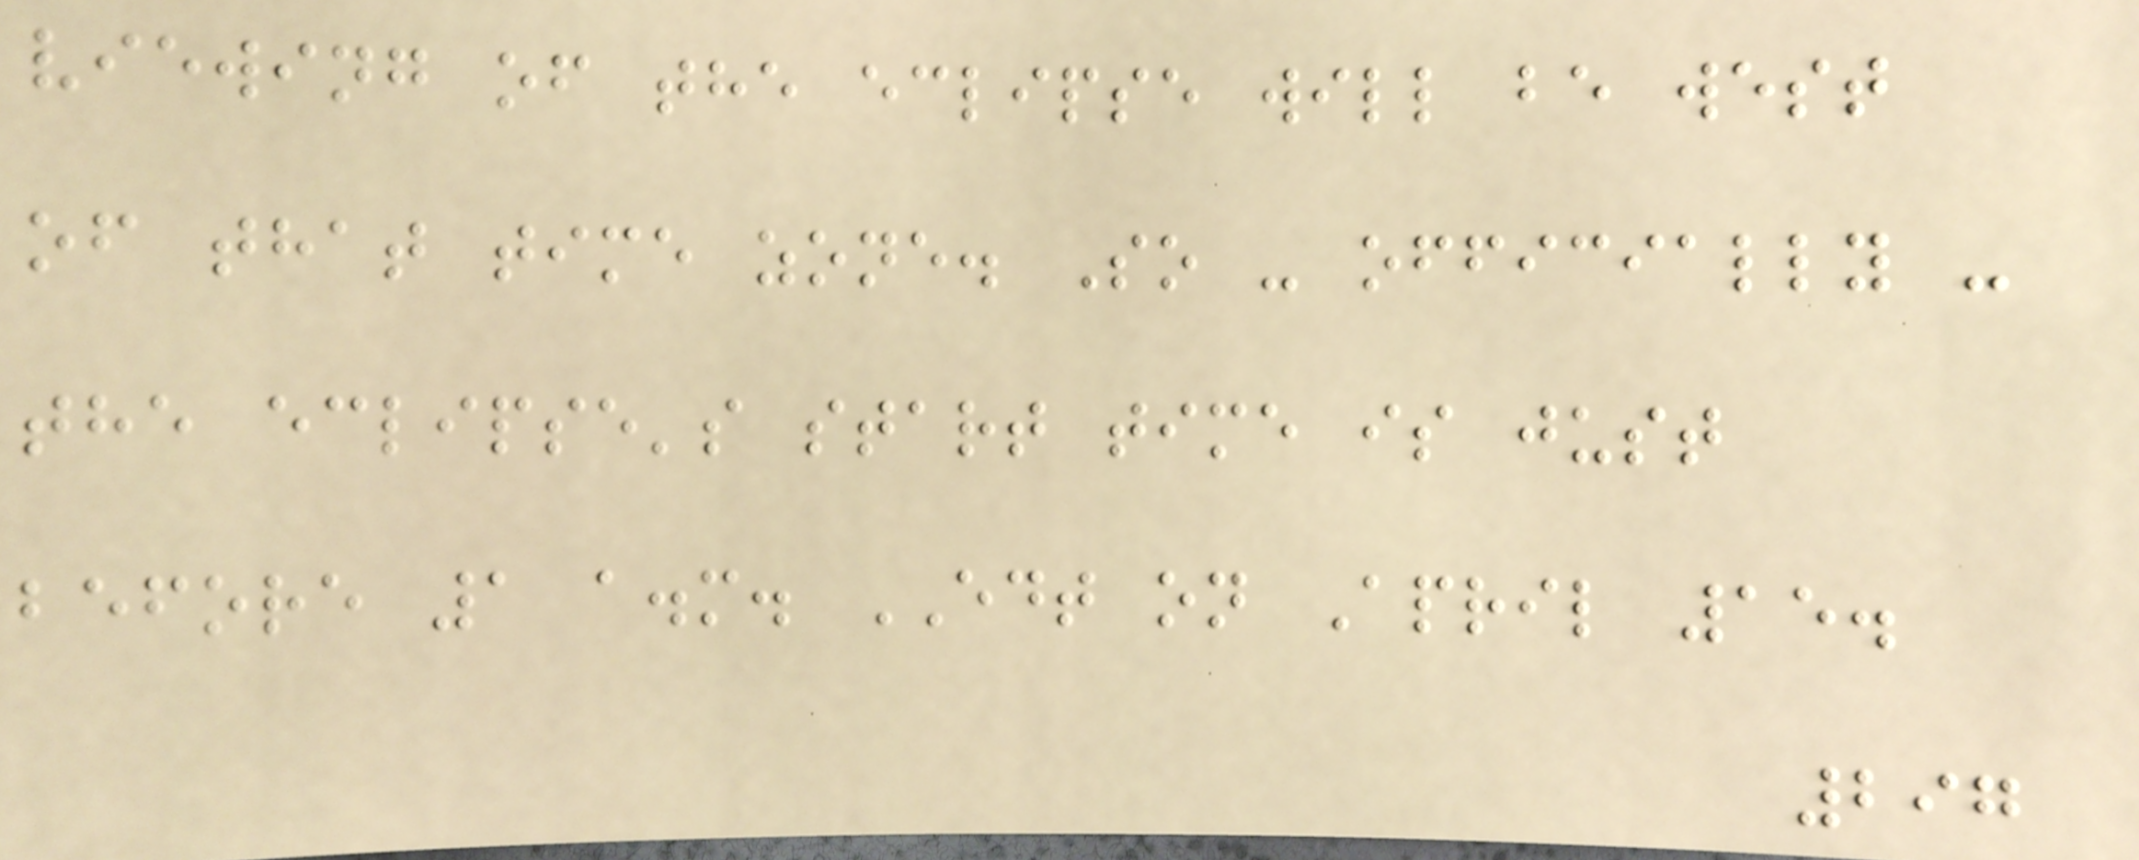viewing of the eclipse will be west
of that time zone. So - officially -
the eclipse's start time is just
before 1 a.m. EDT on April 15.
297
